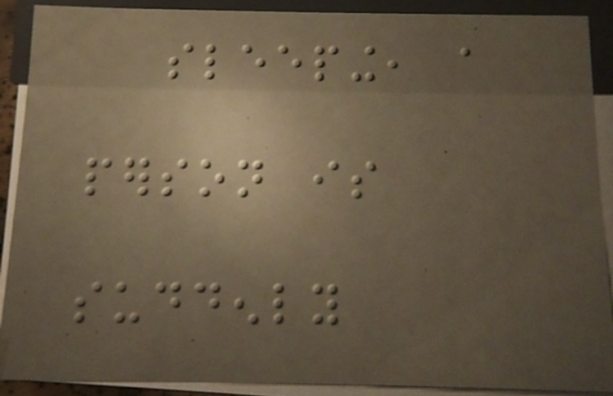sleeping, a
person is
suddenly
